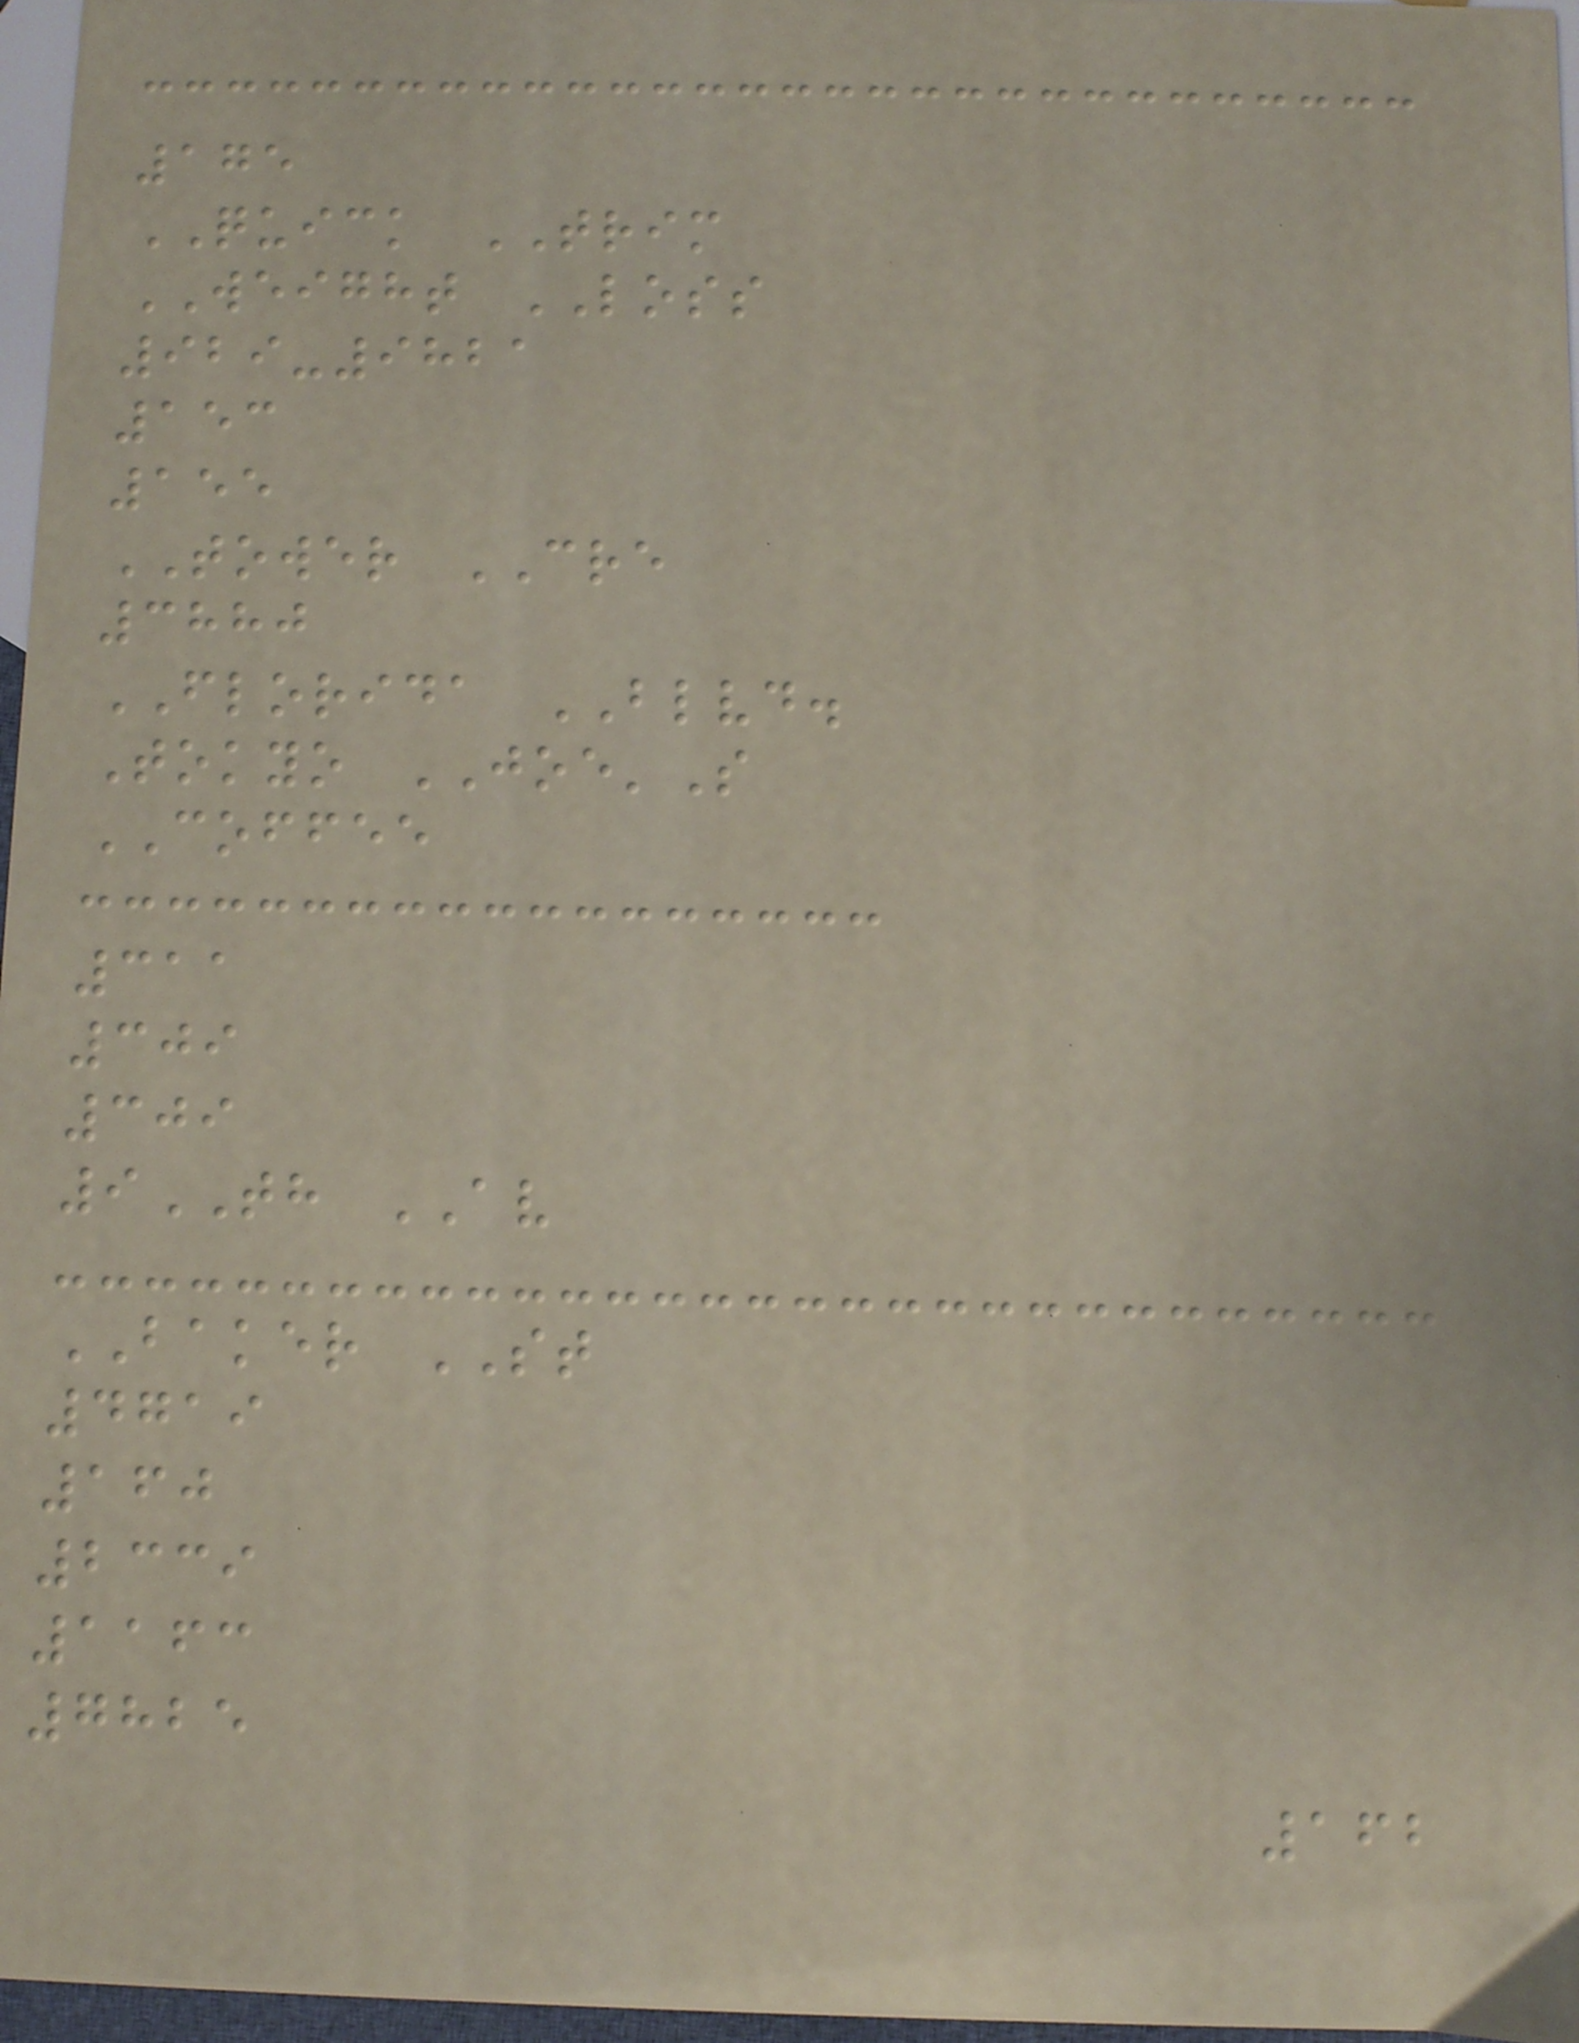175
QUICK TRIM
WEIGHT LOSS
929-9821
153
155
TOWER CRE
3880
FLORIDA BLVD.
Tokyo JOE'S
COFFEE
311
309
309
9TH AV
BAKER ST
4719
160
2339
1163
7825
162
